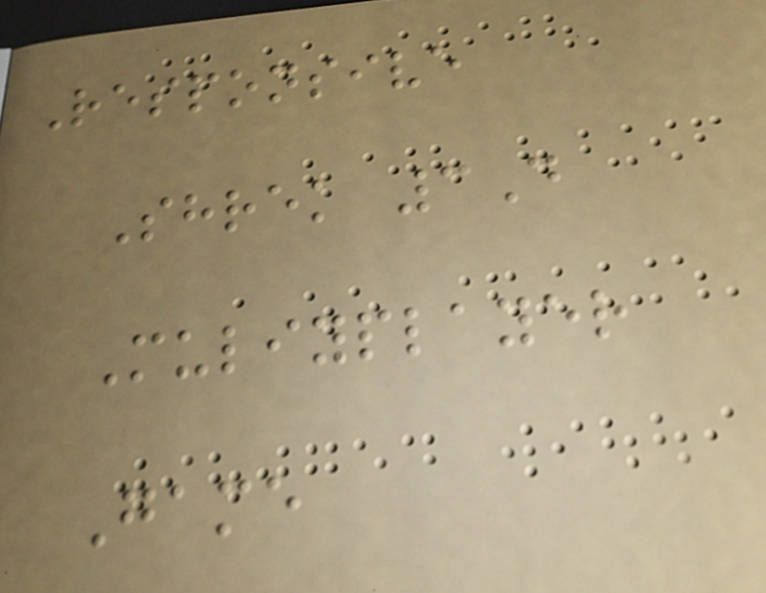Responsive
Shrek 3D
Muliyplayer
Game
